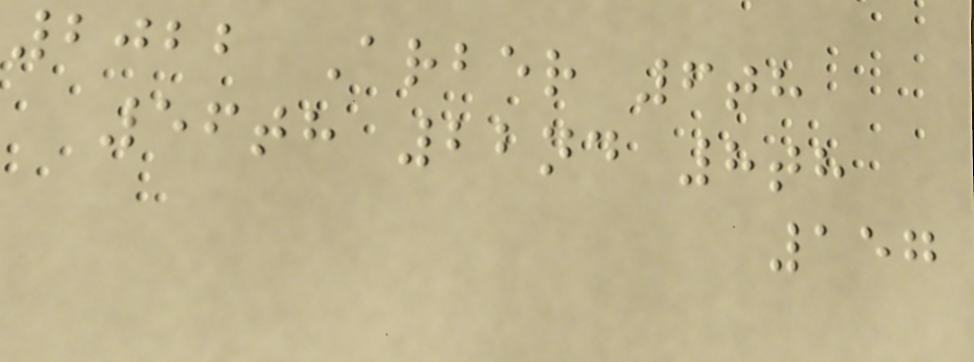2022 Arber 6th
56th 22nd 8th
157
